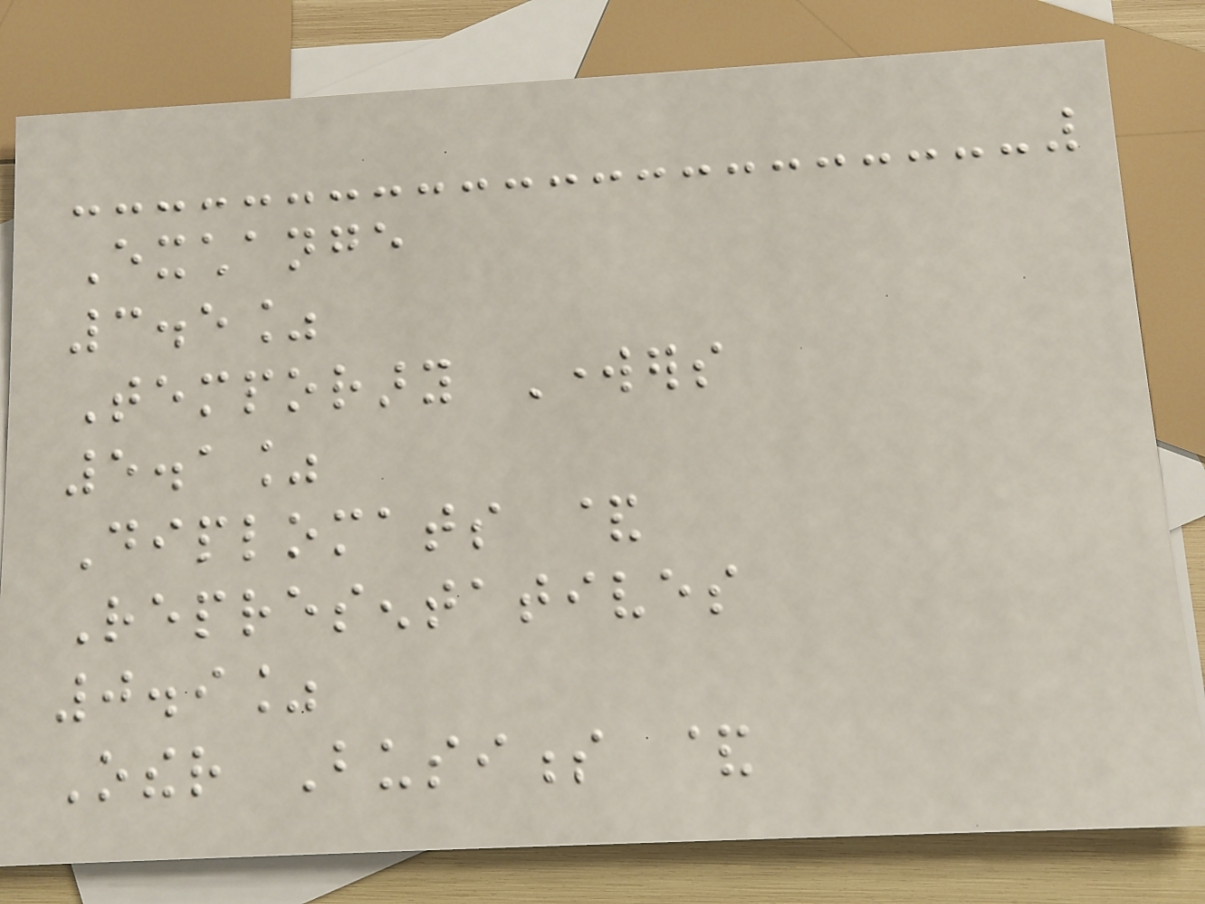Exchange
3.5%
Temporary Workers
5.1%
Diplomats &
Representatives
0.9%
Other Business &
